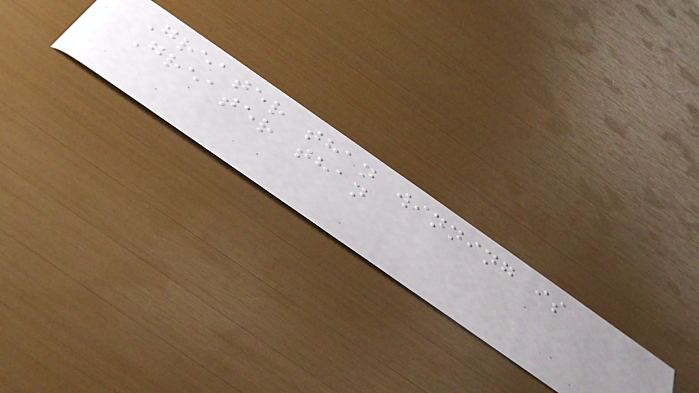Greater than winning is
Greater than
